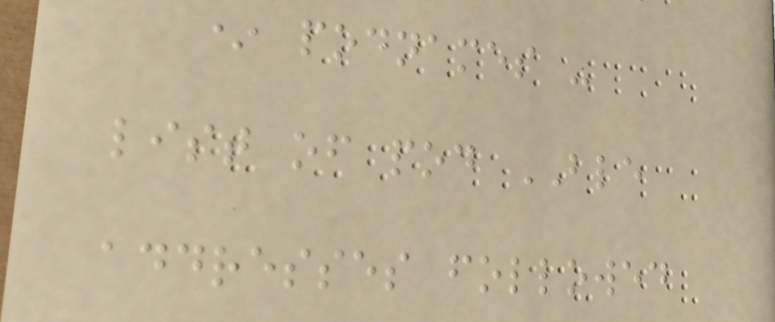* podnames -
list of pod BLE
addresses followed
